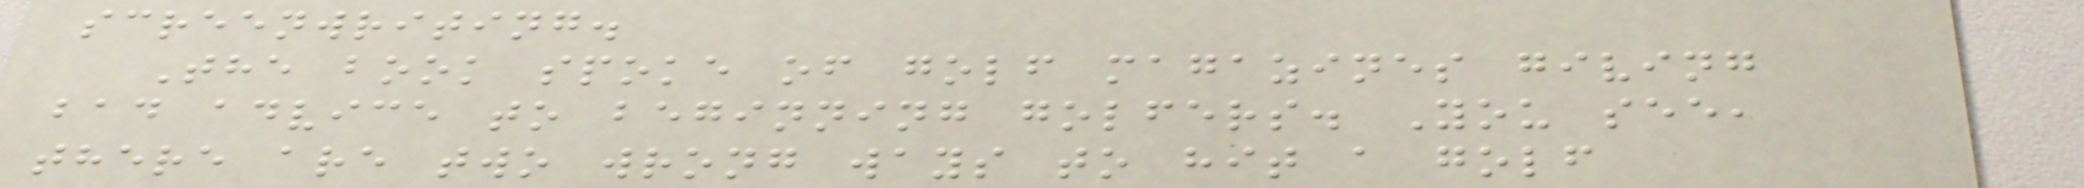screenwriting.
The book spoke of golf magazines giving
bad advice to beginning golfers. You see,
there are two wrong ways to hit a golf
